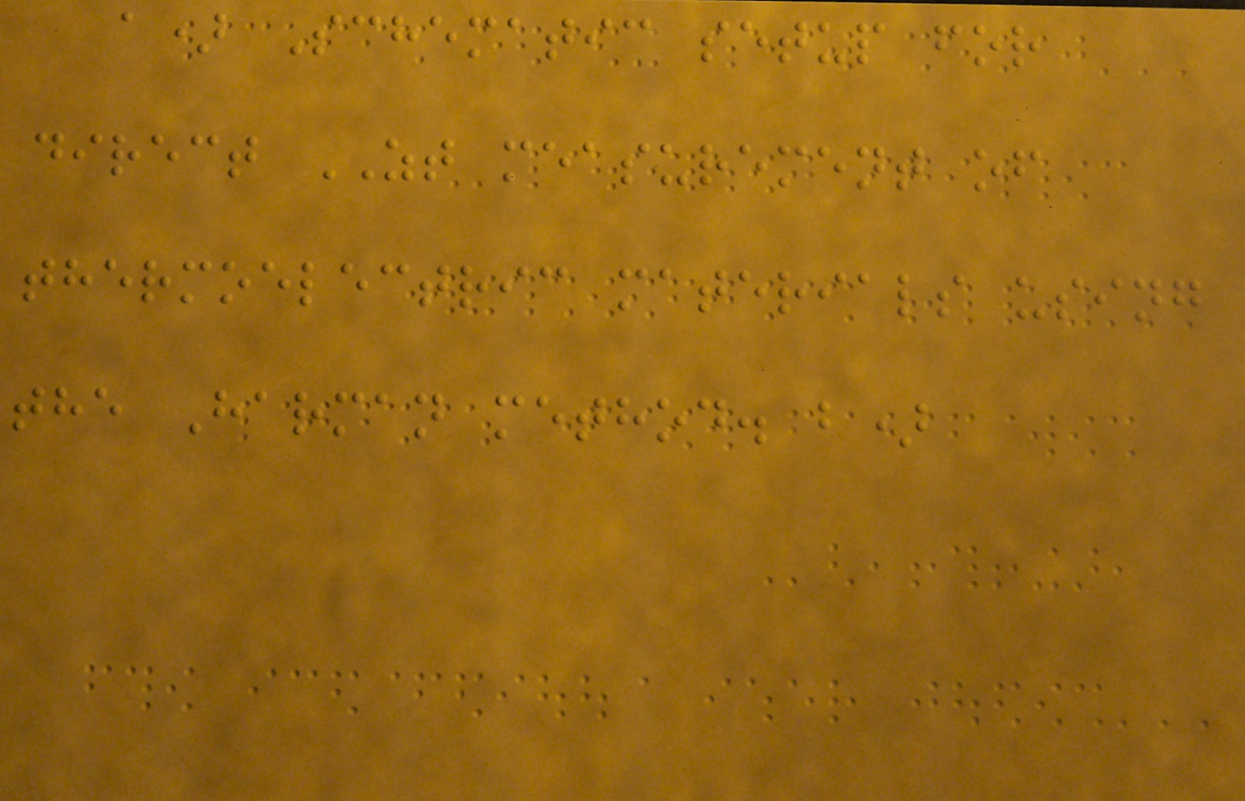a) Schematic setup for
direct ZT measurement of
thermoelectric materials using
the Harman method. b)
